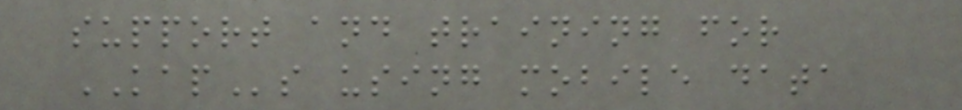support and training for
KAPs using mobile data
